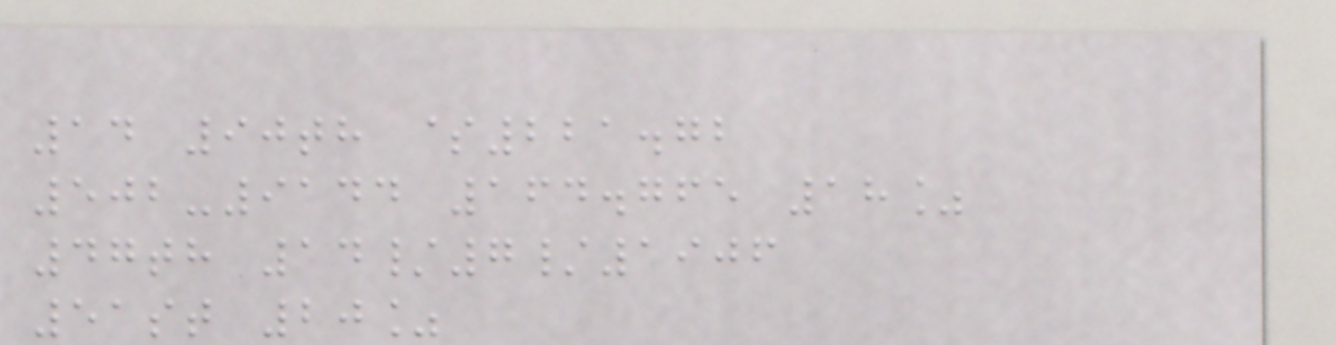14 90th $221.72
502-9144 164.765 18%
47th 14/7/1906
51st 20%
